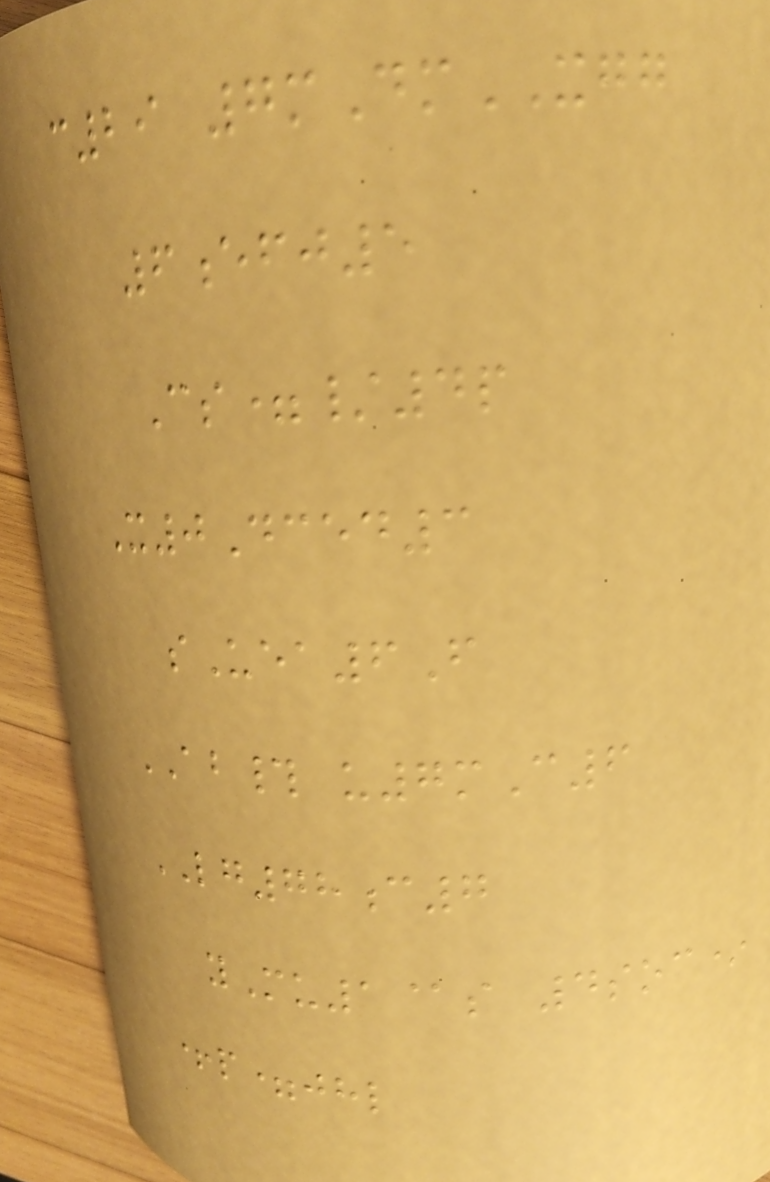c29 7mDmXGG
6efj5
Cs=/4p
X0Dced3
sUea6F
AB# u7mC6
LG78c7
yMu1@s 4soc*
+p=jhl
